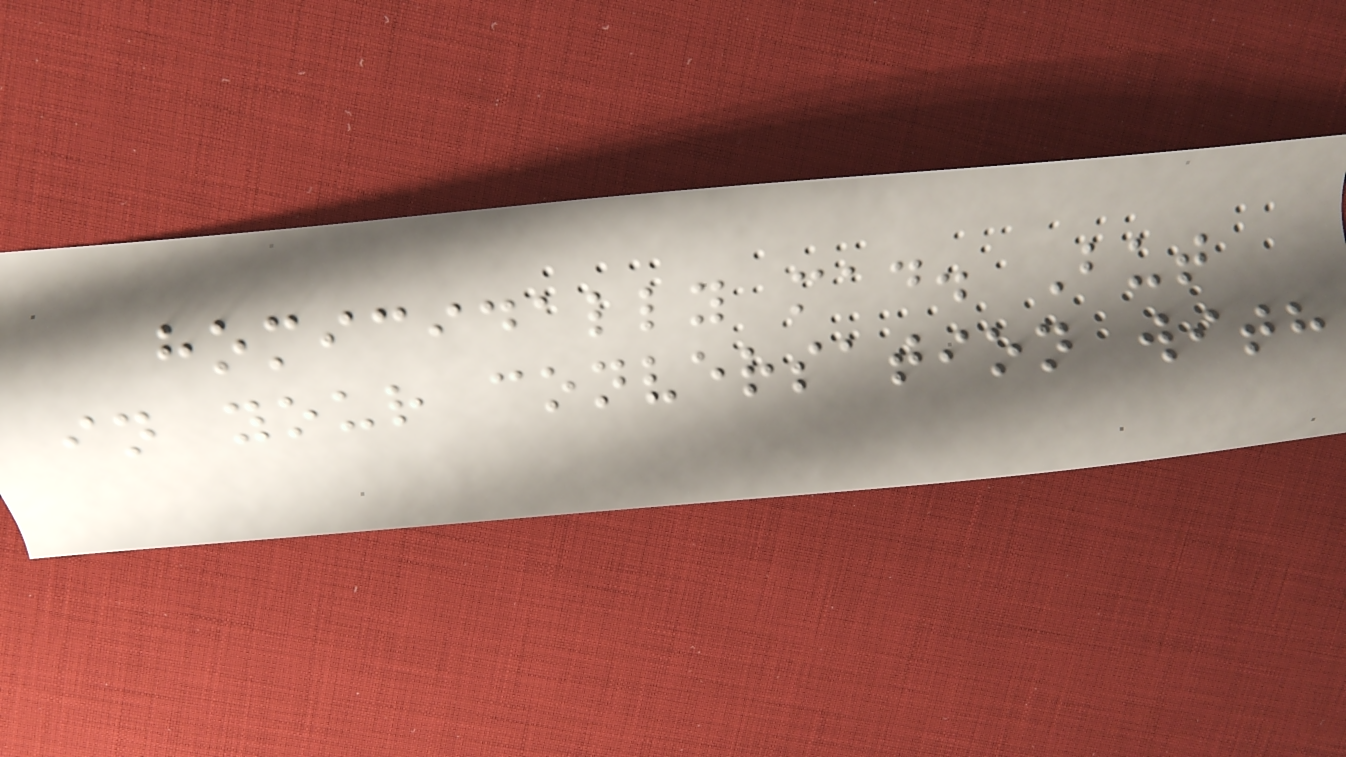homicidally mad. But
in your conversation with
